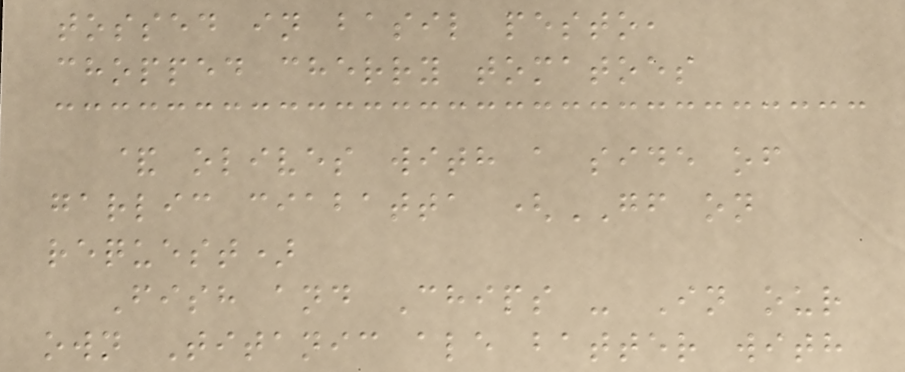tossed in basil pesto,
chopped cherry tomatoes
& olives with a side of
garlic ciabatta (GF on
request)
Fish and Chips - In our
own Titanic ale batter with
